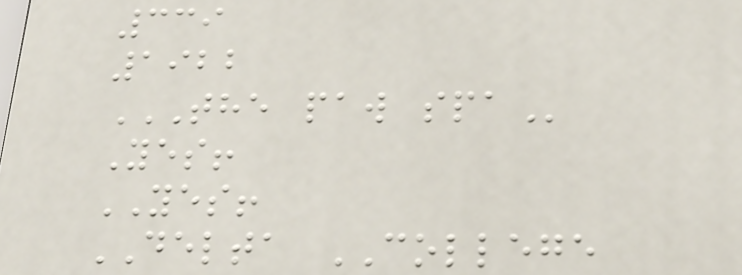339
1922
THE PAW SPA
Yes!
YES!
DELTA COLLEGE
